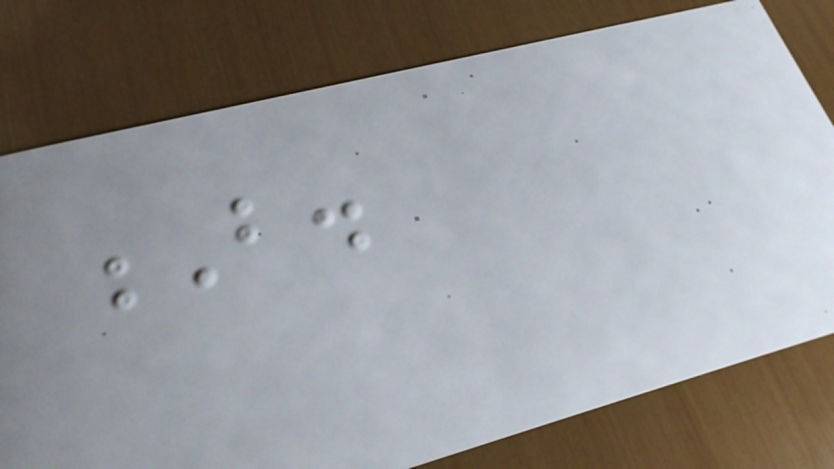B.
